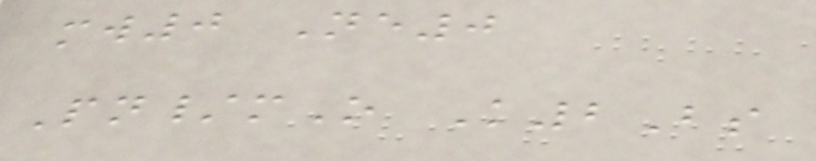mw0 Ne0
Pn/mO K2Bs
